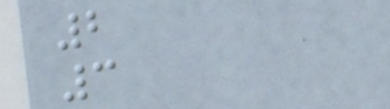2
3
